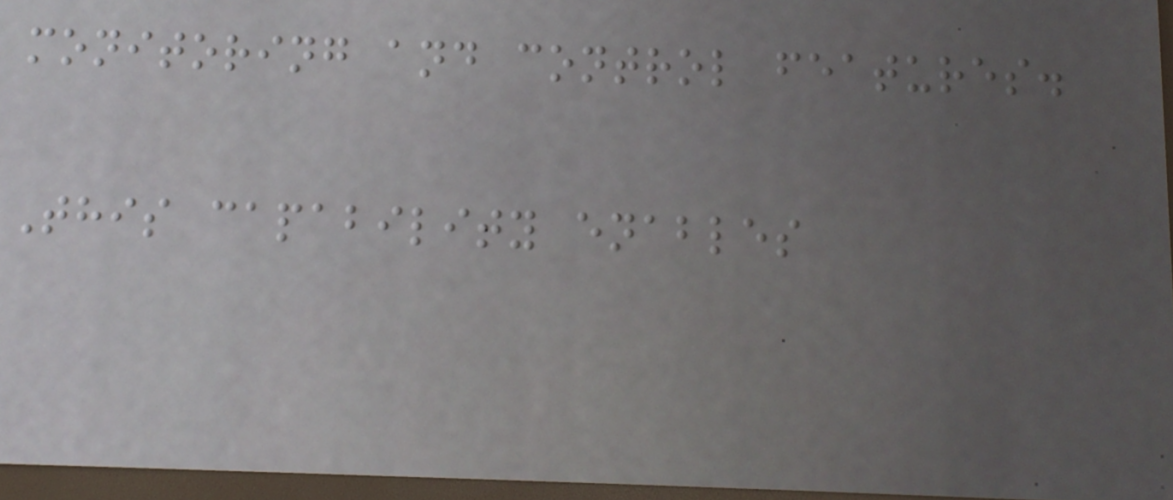monitoring and control features.
This capability enables
